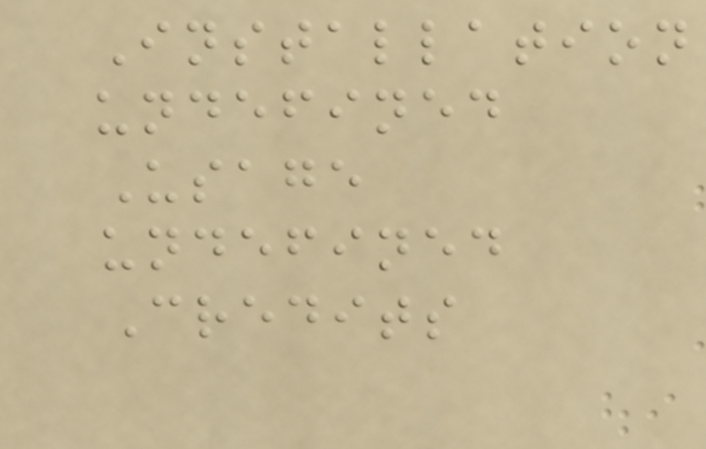Installation
undefined
Usage
undefined
Credits
